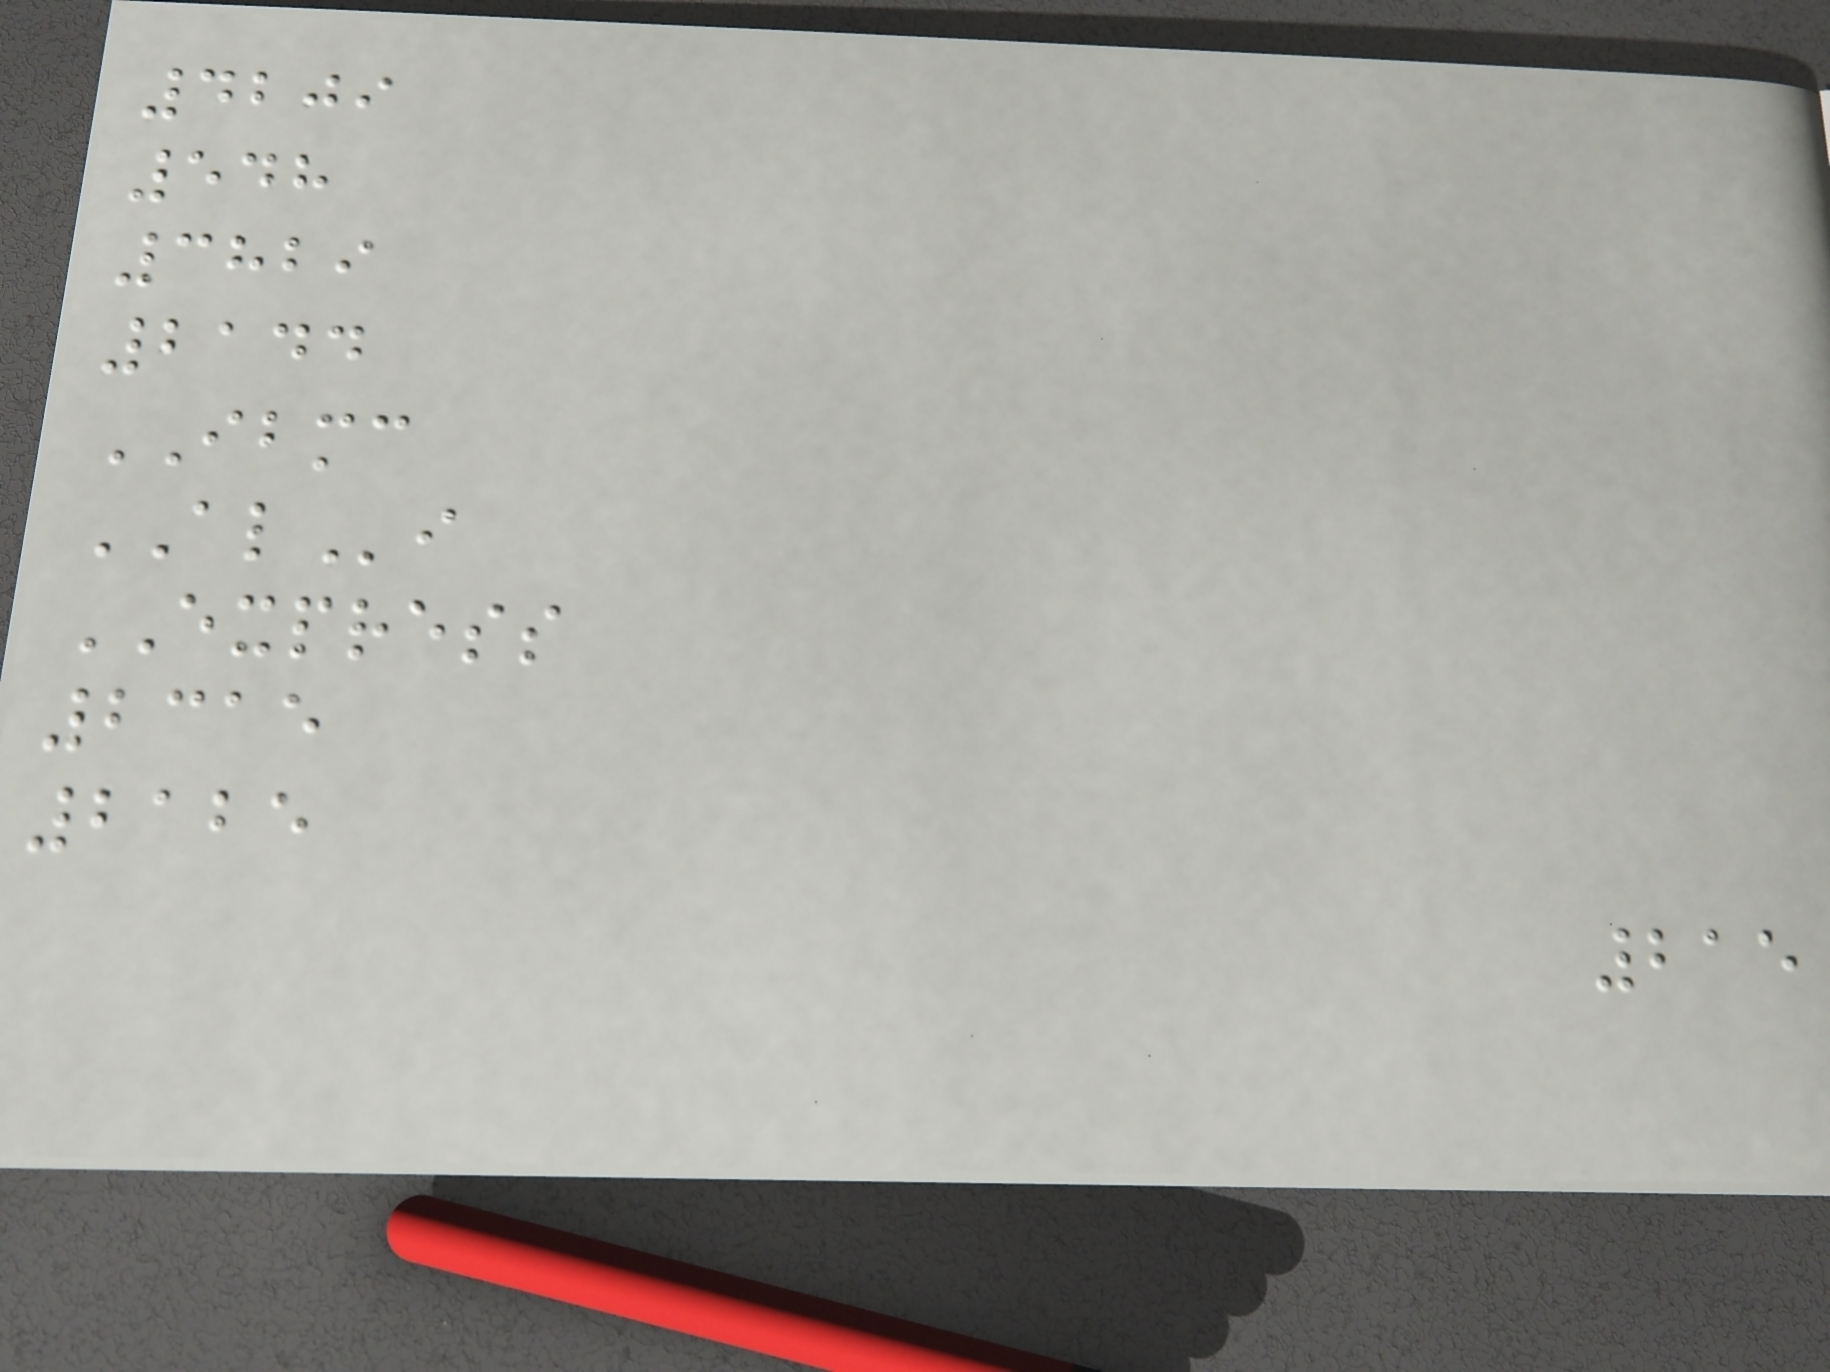4209
548
3829
2144
IBMC
ALi
EXPRESS
2315
2125
215
